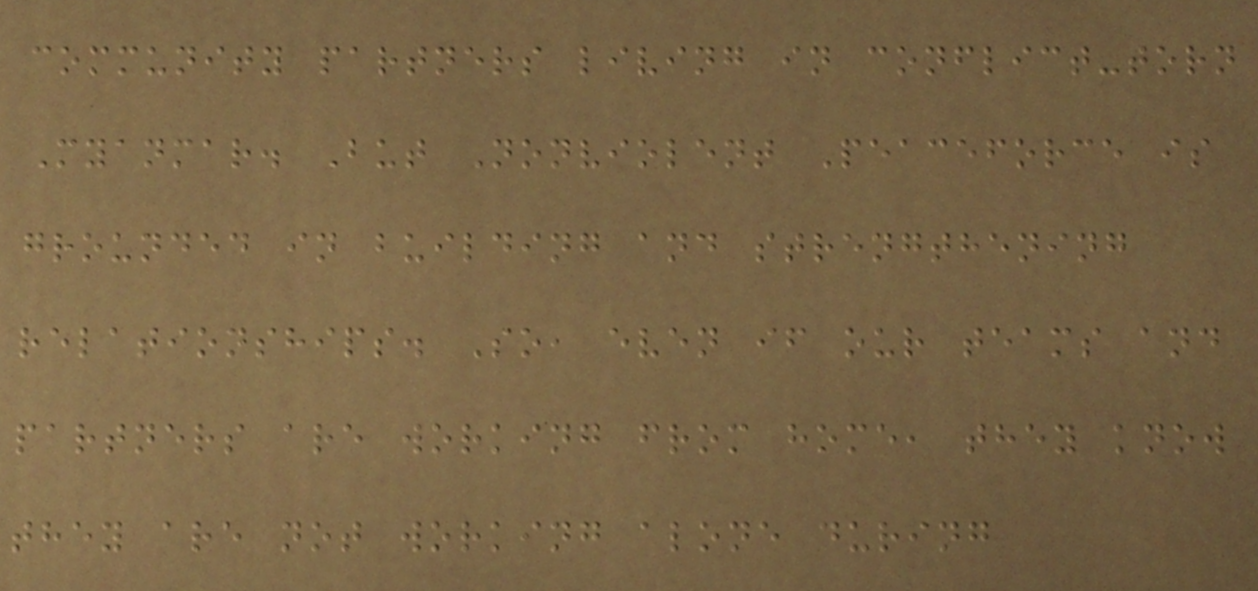community partners living in conflict-torn
Myanmar. But Nonviolent Peaceforce is
grounded in building and strengthening
relationships. So, even if our teams and
partners are working from home, they know
they are not working alone during
